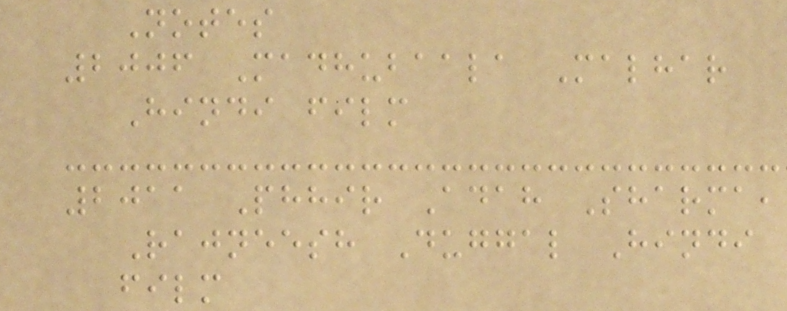Notes
2006 Madhubaala Malhar
Hindi film
2011 Phhir Adah Sharma,
Rajneesh Duggal Hindi
film
